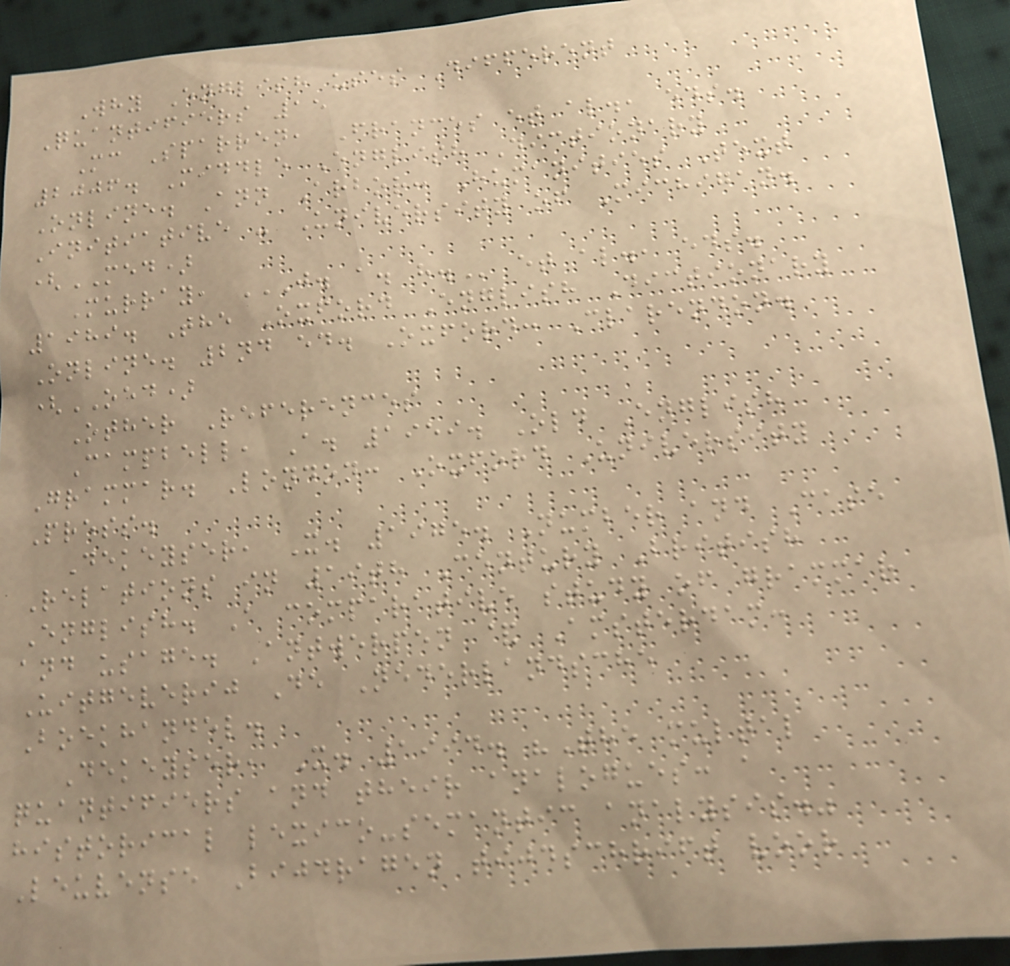Why English uses Different
Quantifiers 15
Mc Sparren, Frances et al., eds.
2006. Middle English Dictionary
Online. Ann Arbor: Humanities Text
Initiative - University of Michigan.
(MED)
Murray, J. A. H. et al., eds.
1989. The Oxford English Dictionary
Online. 2nd ed. Oxford: Clarendon.
(OED)
Other References
Campbell, A. 1959. Old English
Grammar. London: Oxford University
Press.
Dekeyser, X. 1975. Number and Case
Relations in 19th Century British
English. A comparative study of grammar
and usage. Antwerpen & Amsterdam:
Uitgeverij De Nederlandsche
Boekhandel.
Dekeyser, X. 1994. "The multal
quantifiers and their analogues: a
historical lexico-semantic analysis."
Leuvense Bijdragen tijdschrift voor
